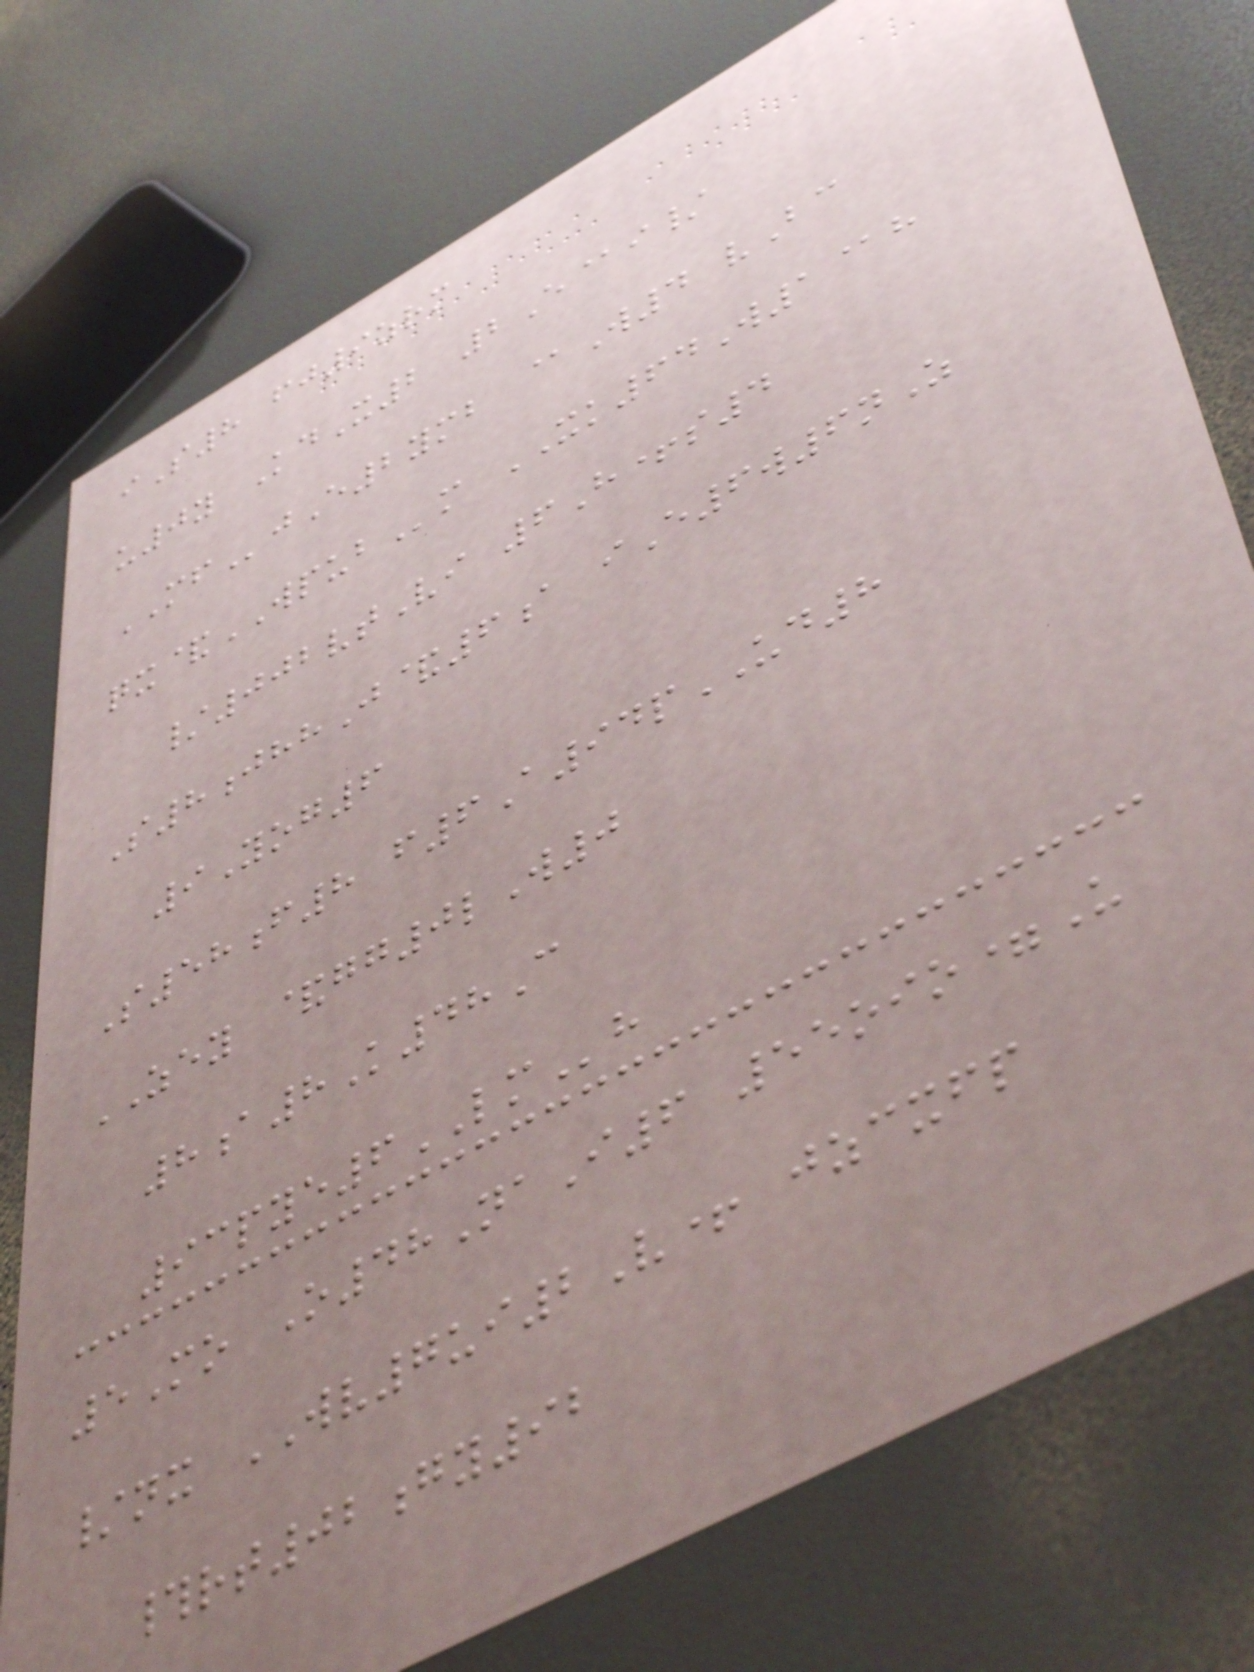iS8 fj9zrm
u0y KdX2 2E@i/
MFjE2ymb @W4 vBc
qx&WPUBm XK64W1@h
/002vtVi 6H+s4
S8jhhJ&6a iE6w6nZ
9Yog6
S58f8 f6A94pUD8
ZEY &gg0lW0
8a8K48C
93pye6LMh
5Mo O48NaI6 55oio=U
/nx WV7ui2V+ jzcxfp
#rt02gy92
